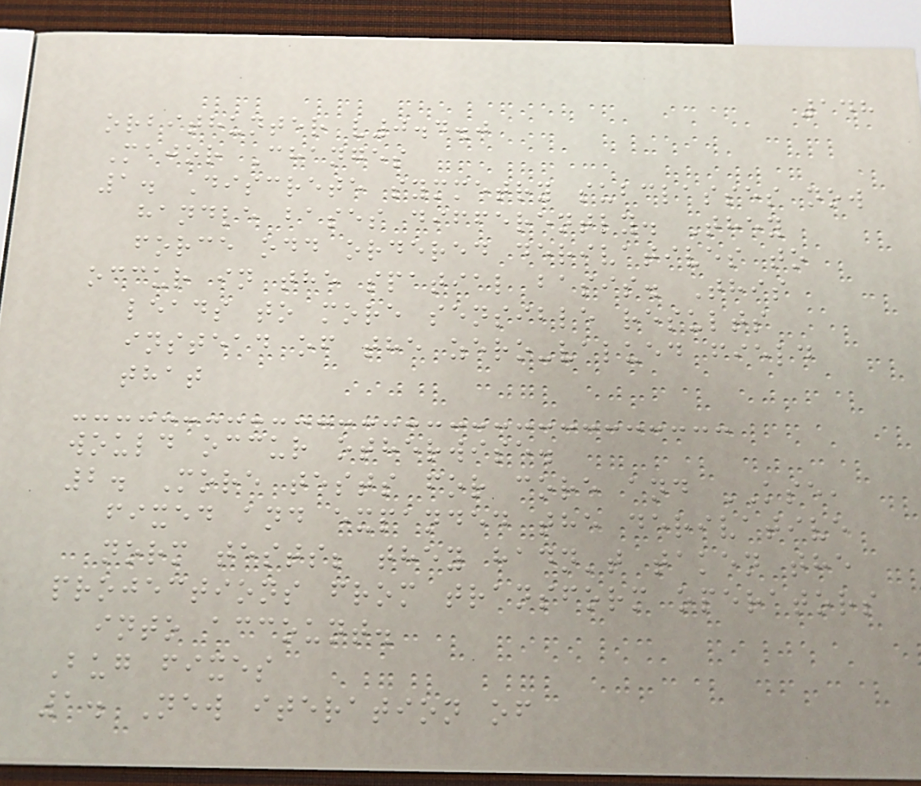148
orbithunter v0.4.0
Major Changes
1. Discrete symmetry subclasses now
handle bases differently. They
force odd ordered derivatives to
occur in the spatial basis. This
leads to more sensible results
instead of the zero-valued field
that
would occur otherwise.
2. More tests for core and KSE,
fixed and expanded the derivative
norm tests; they hadn't taken the
projections from transform operators
into account.
Bug fixes
1. New iteration of
